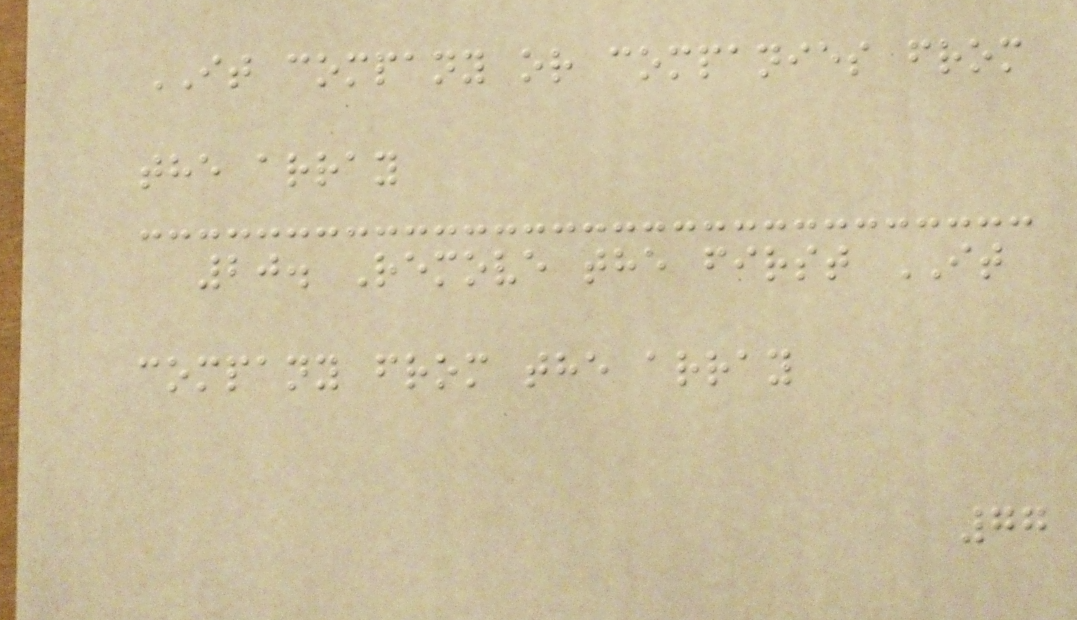IT company or companies from
the array
20. Remove the first IT
company from the array
77
